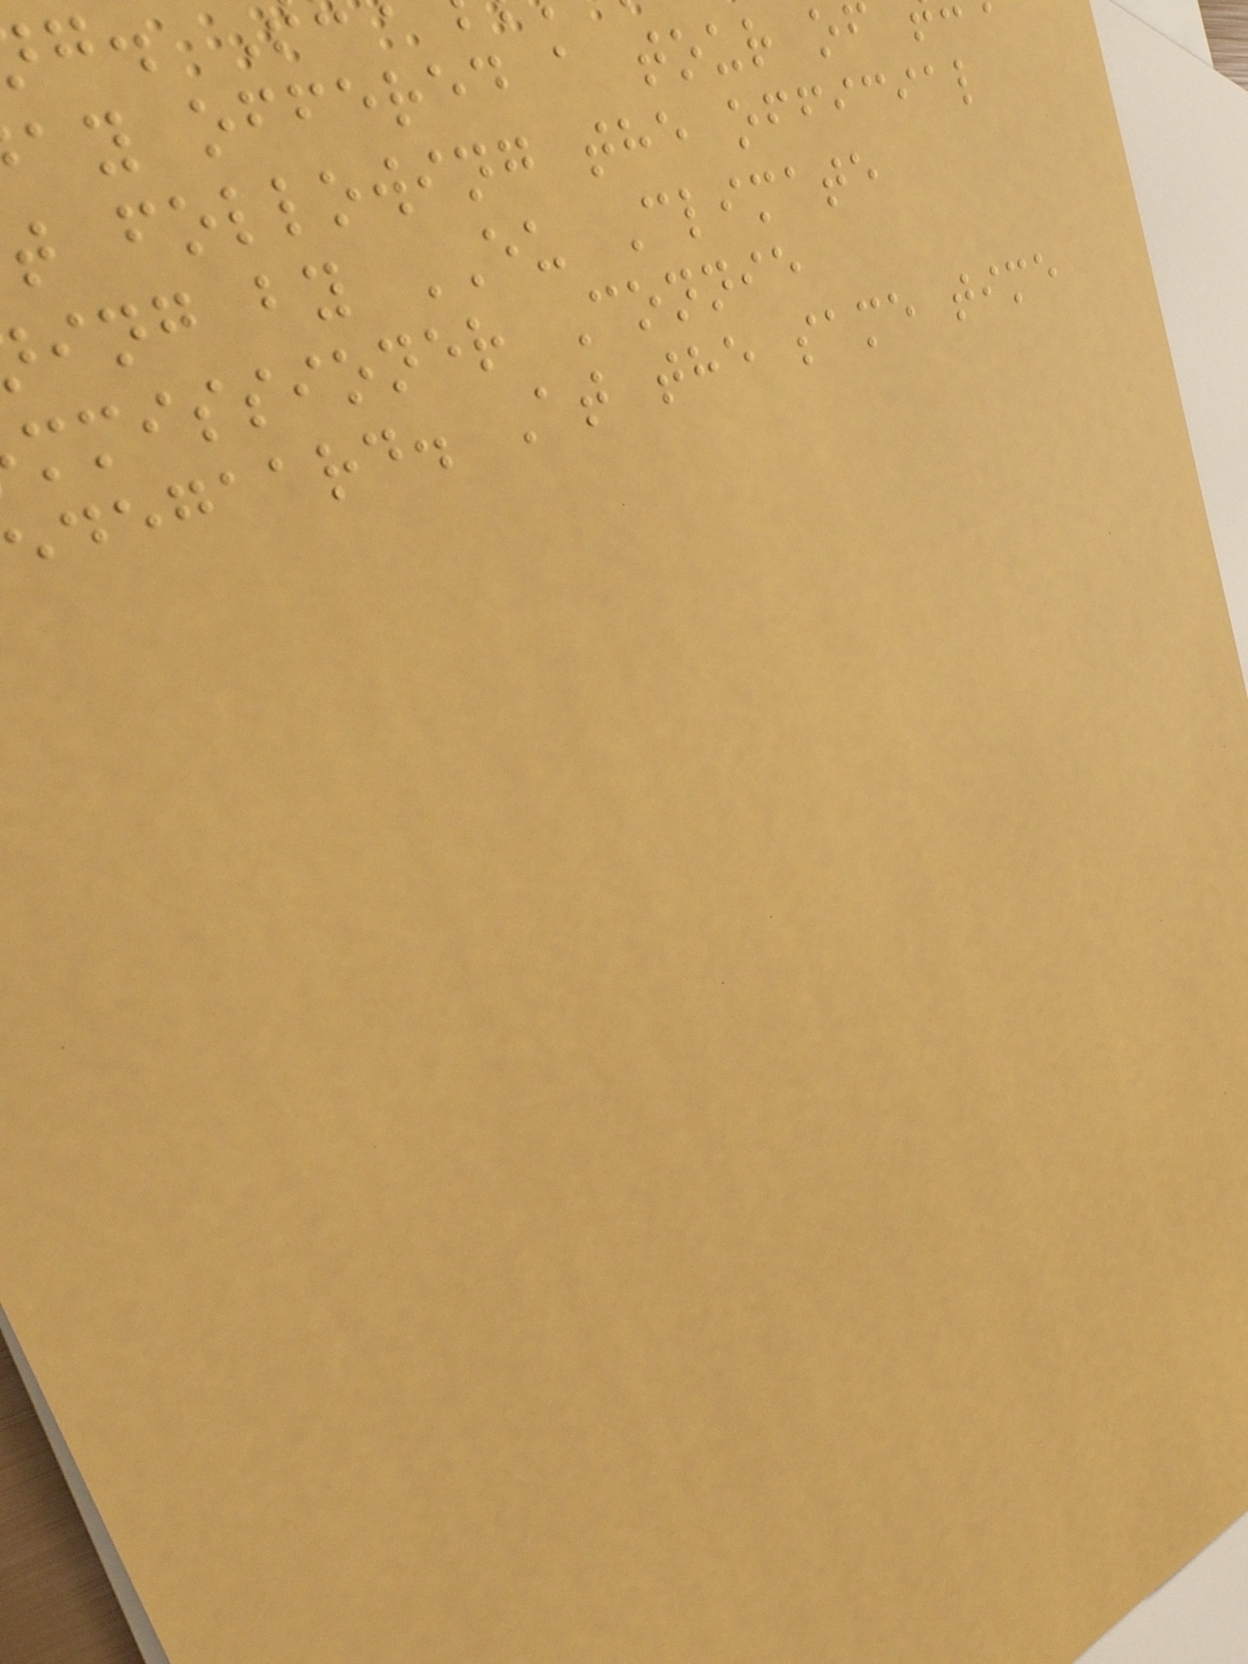ay offered a tour of
t following the official
ing by EU Climate
mmissioner Connie
edegaard. At the same time
